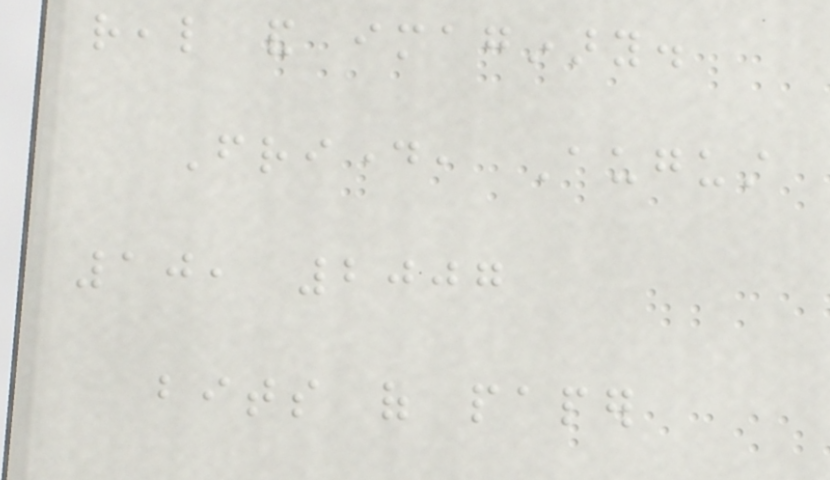real and imaginary.
Friday, August
10, 2007
bits of paper
